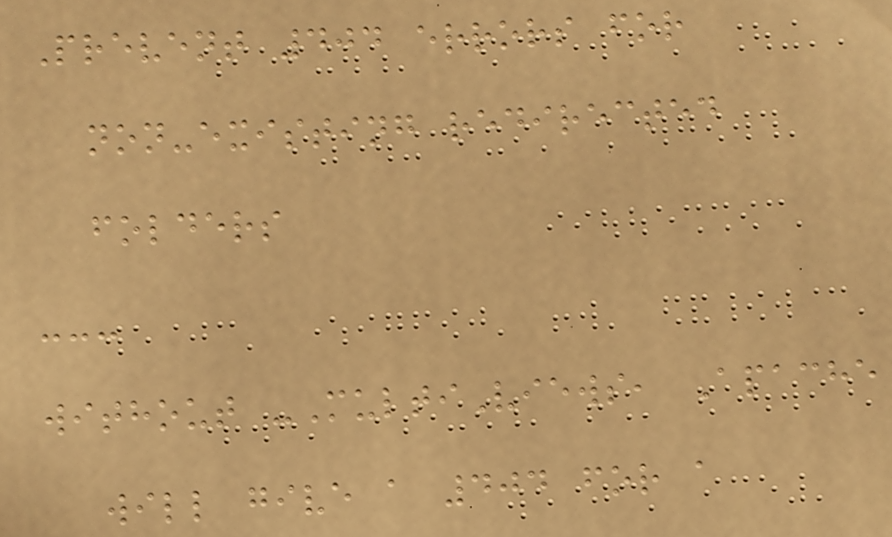Prevent 404 errors for
non-existing redirected
folders
---
without -MultiViews, Apache
will give a 404 for a
